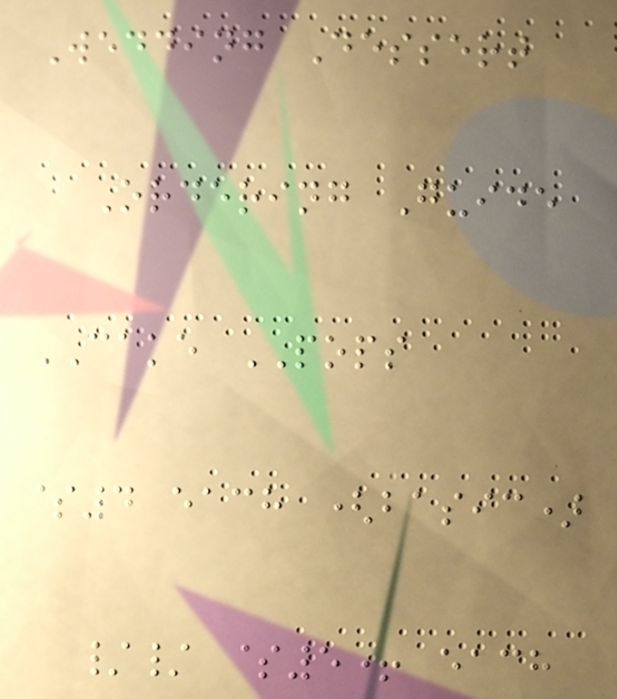Wedding Dessert
Ordering Guide
CAKE POPS
$4 each (basic)
// $5+ each
